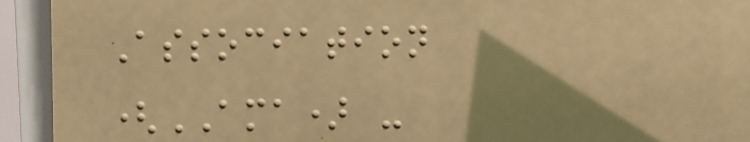Association
(AMA) -
